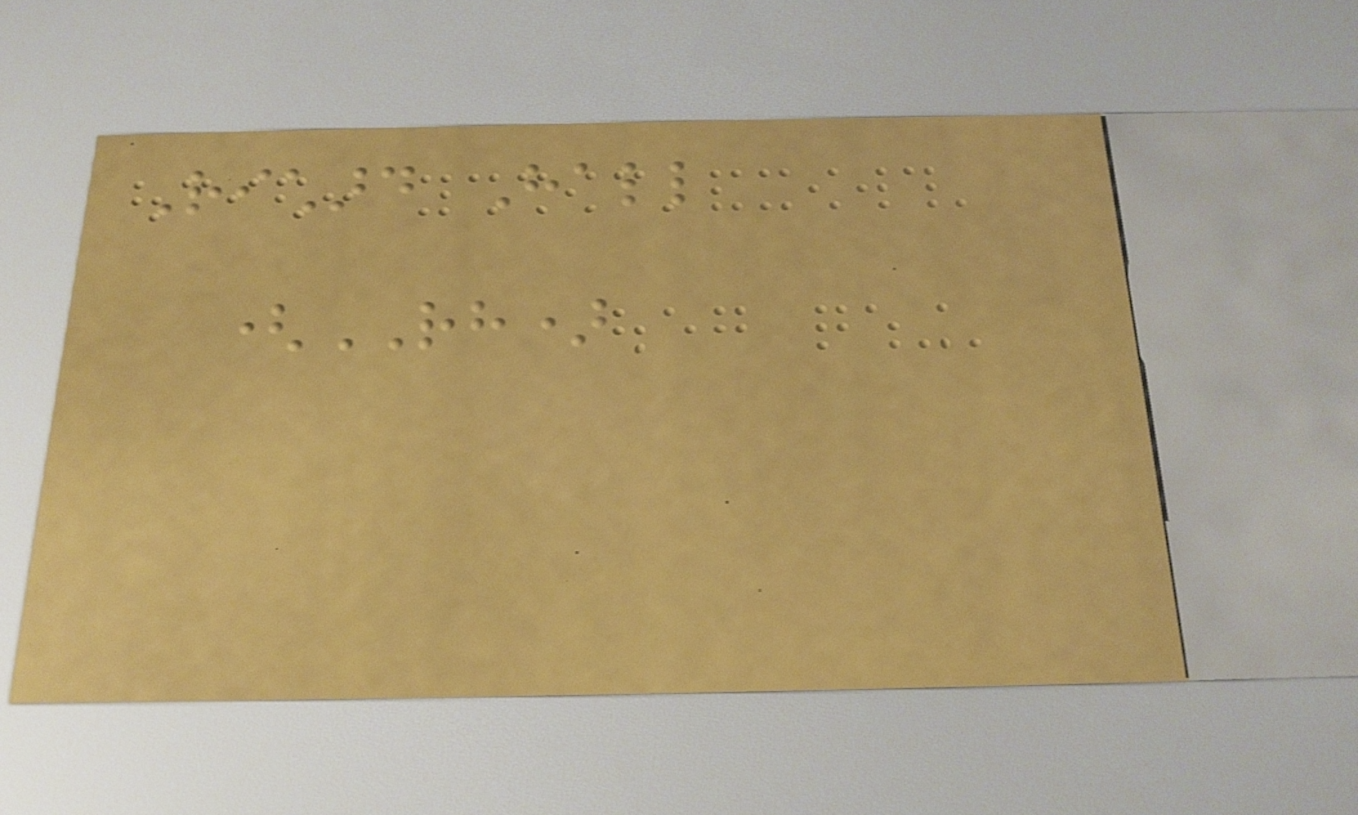Richard Hall
(RH)
